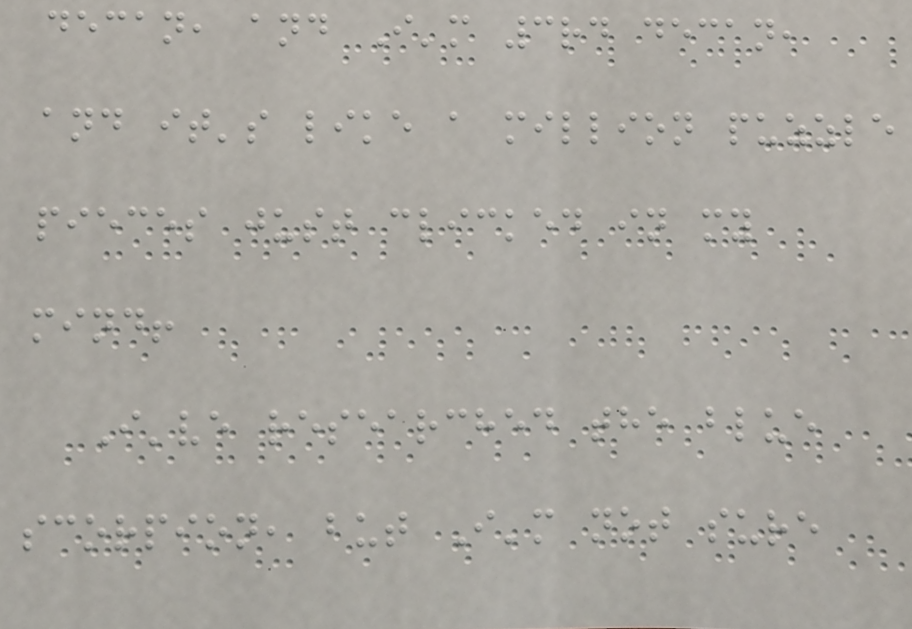decan, and I'm 3rd decan,
and it's like a million puzzle
pieces just clicked in my
mind!
I've researched the blue
scorpion, but I'm not sure
